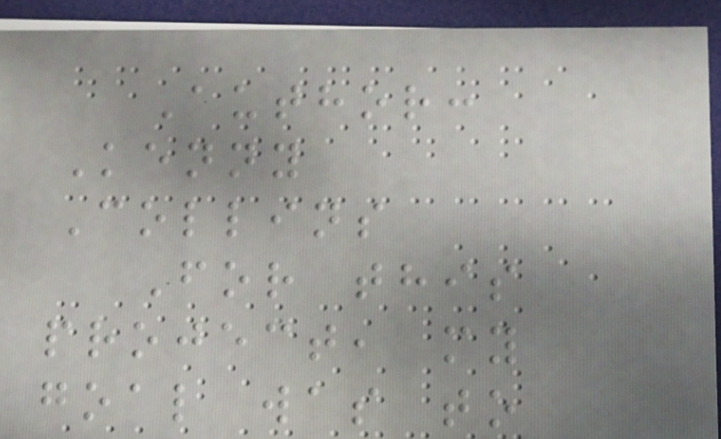Author:
Kenny
Collins
For this
project, my
goal was to
